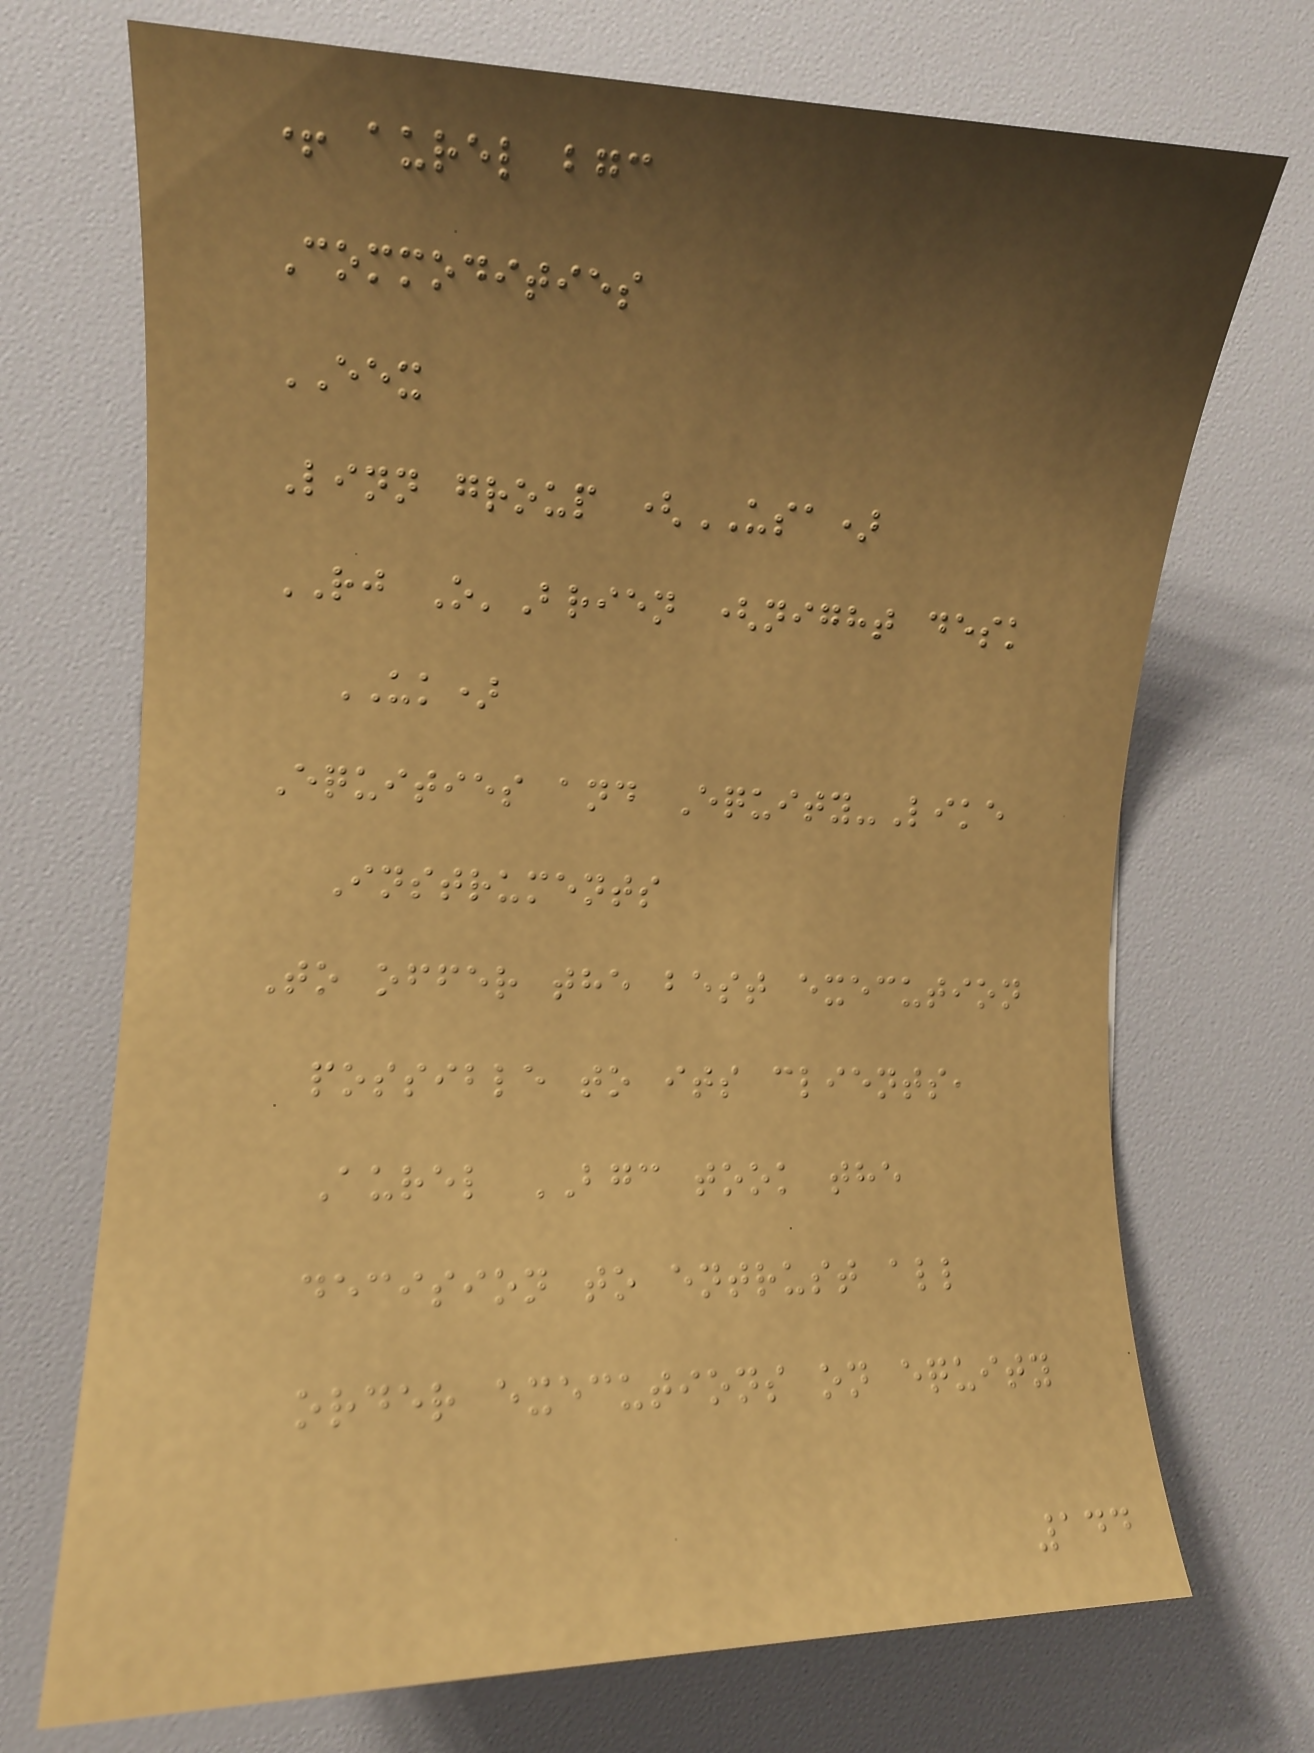+ aurel bgc
Commodities
EEX
Linn group (USA)
RJ O'Brien (night desk
UK)
Equities and Equity-Like
Instruments
To offer the best execution
possible to its clients,
Aurel BGC took the
decision to entrust all
order executions on equity
144
